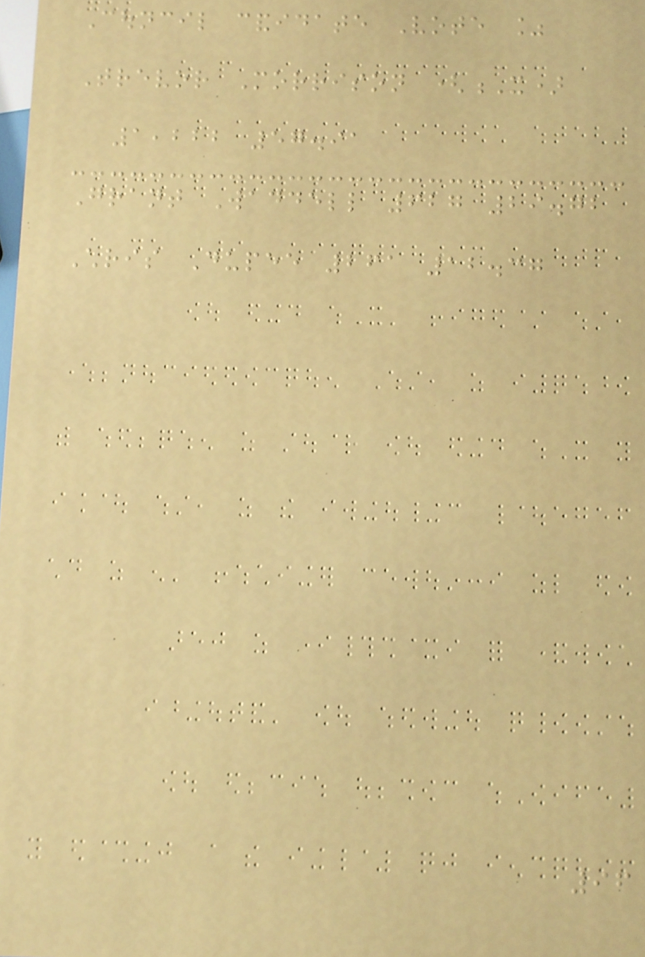Council candidate Vote %
Trevor Morrison (X)
1,222 57.91
Grant Waddell 627 29.72
Chris Dupee 261 12.37
96
